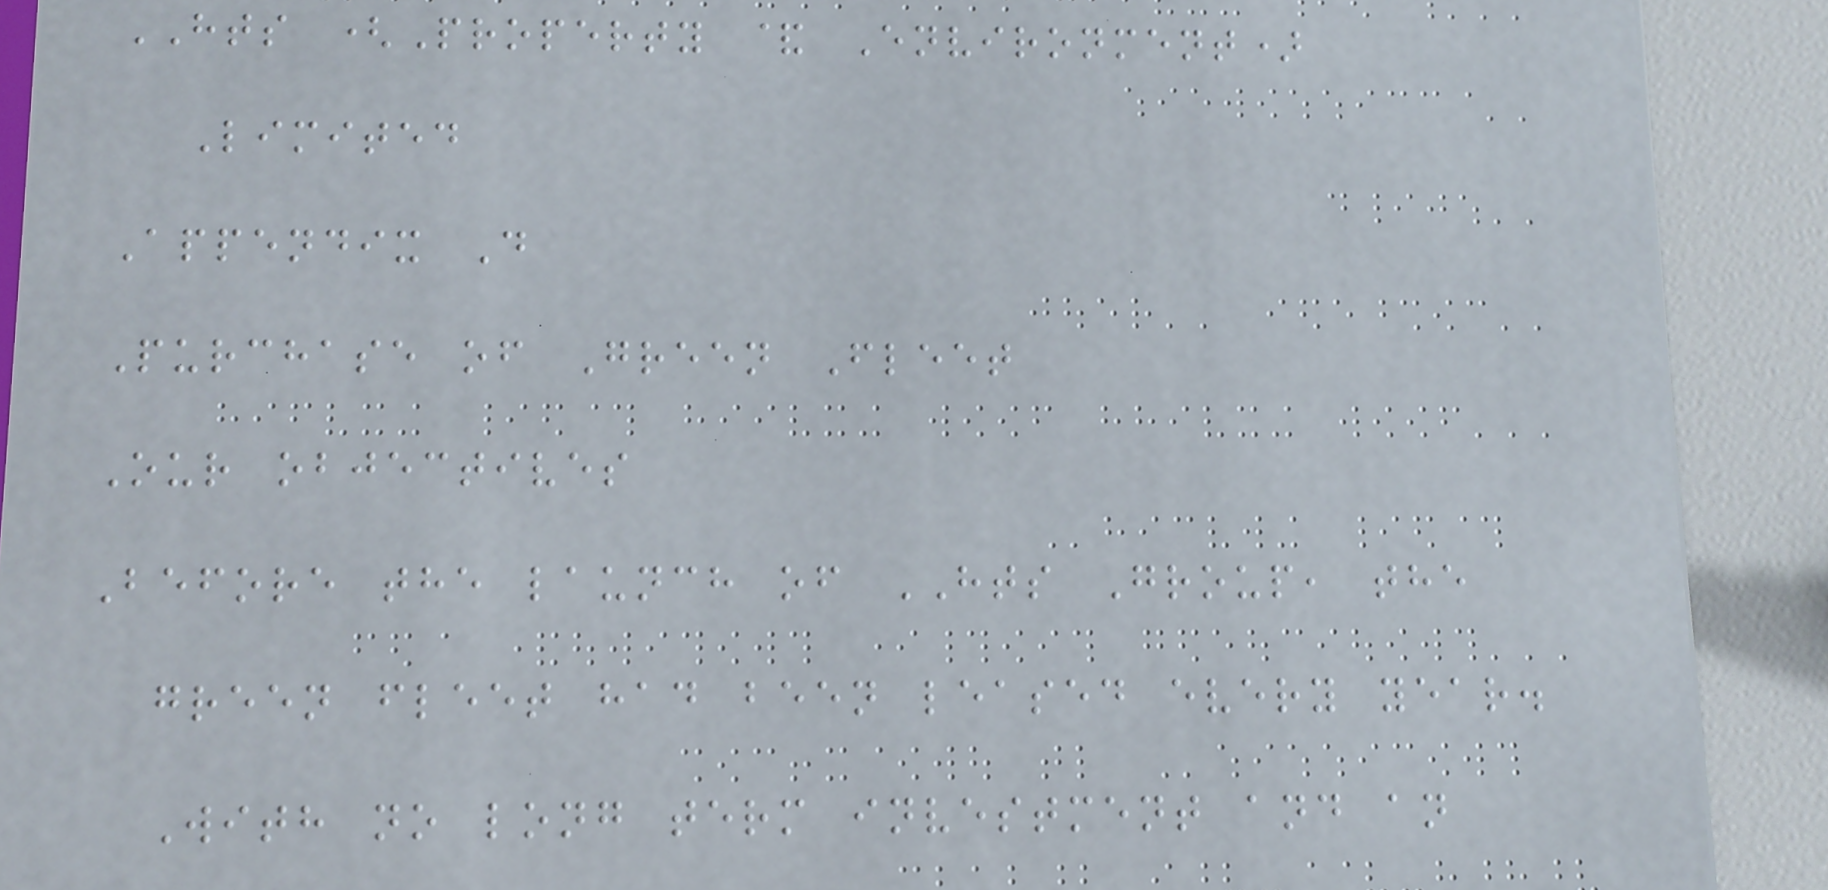HTS (Property & Environment)
Limited
Appendix D
Purchase of Green Fleet
Our objectives
Before the launch of HTS Group, the
green fleet had been leased every year.
With no long term investment and an
